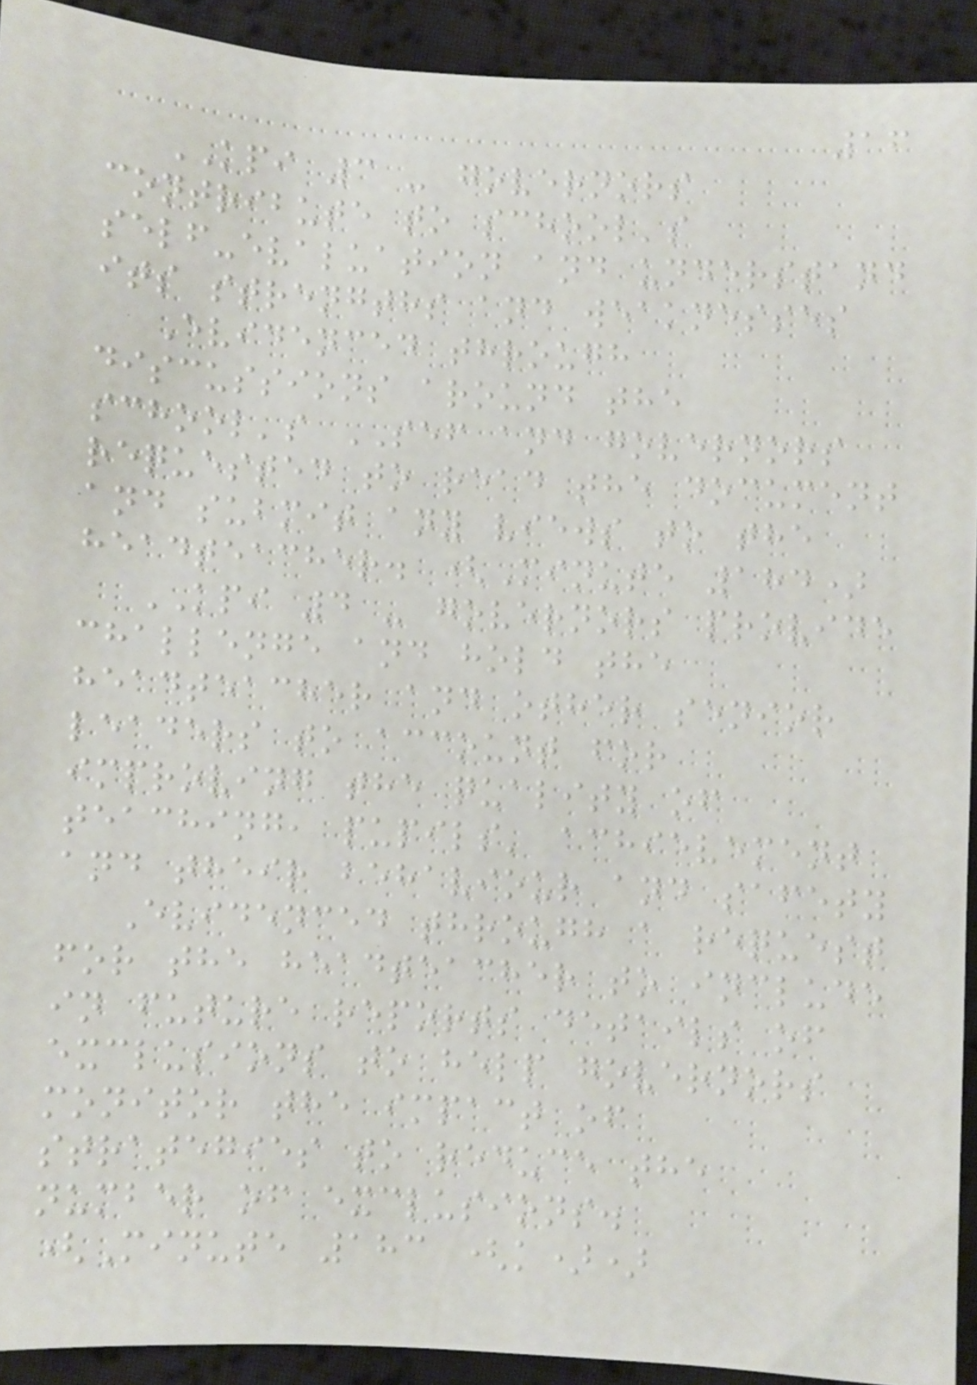16
KPI 3 - governors
contribute to school's
self-evaluation and understand
its strengths and weaknesses
Evidenced through
discussions around the
school's SEF and governors
requested to read the document
and submit any views to the
headteacher. (Minute 184)
KPI 4 - governors provide
challenge and hold the
headteacher and other senior
leaders to account for
improving the quality of
teaching, pupils' achievement
and their behaviour and safety
Evidenced through a request
for the headteacher to include
in future reports details of
exclusions to help governors
monitor the impact of
strategies to reduce the
number of exclusions.
(Minute 183 (k))
